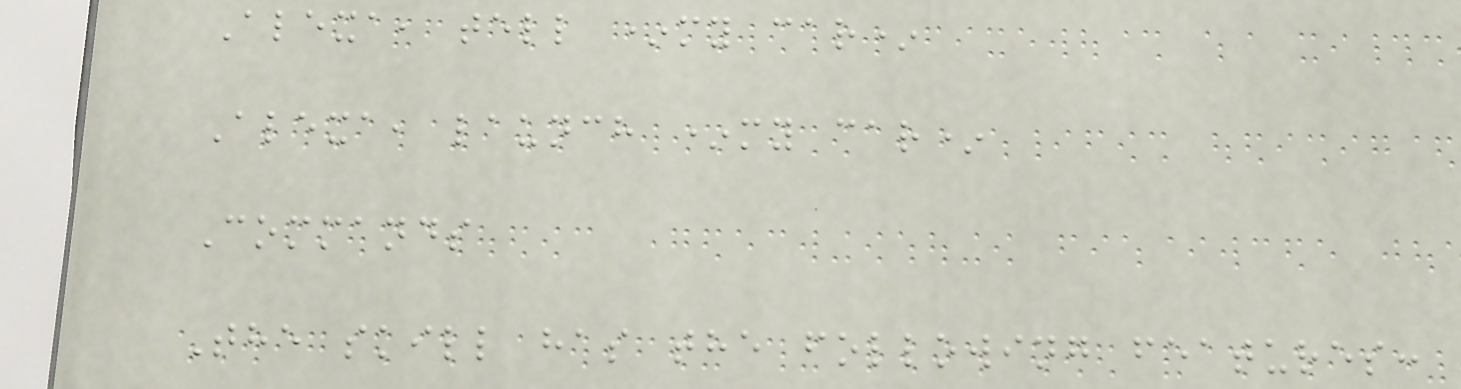Alexa, tell *my car*
Alexa, launch *my car*
Commands
The skill has the following features:
